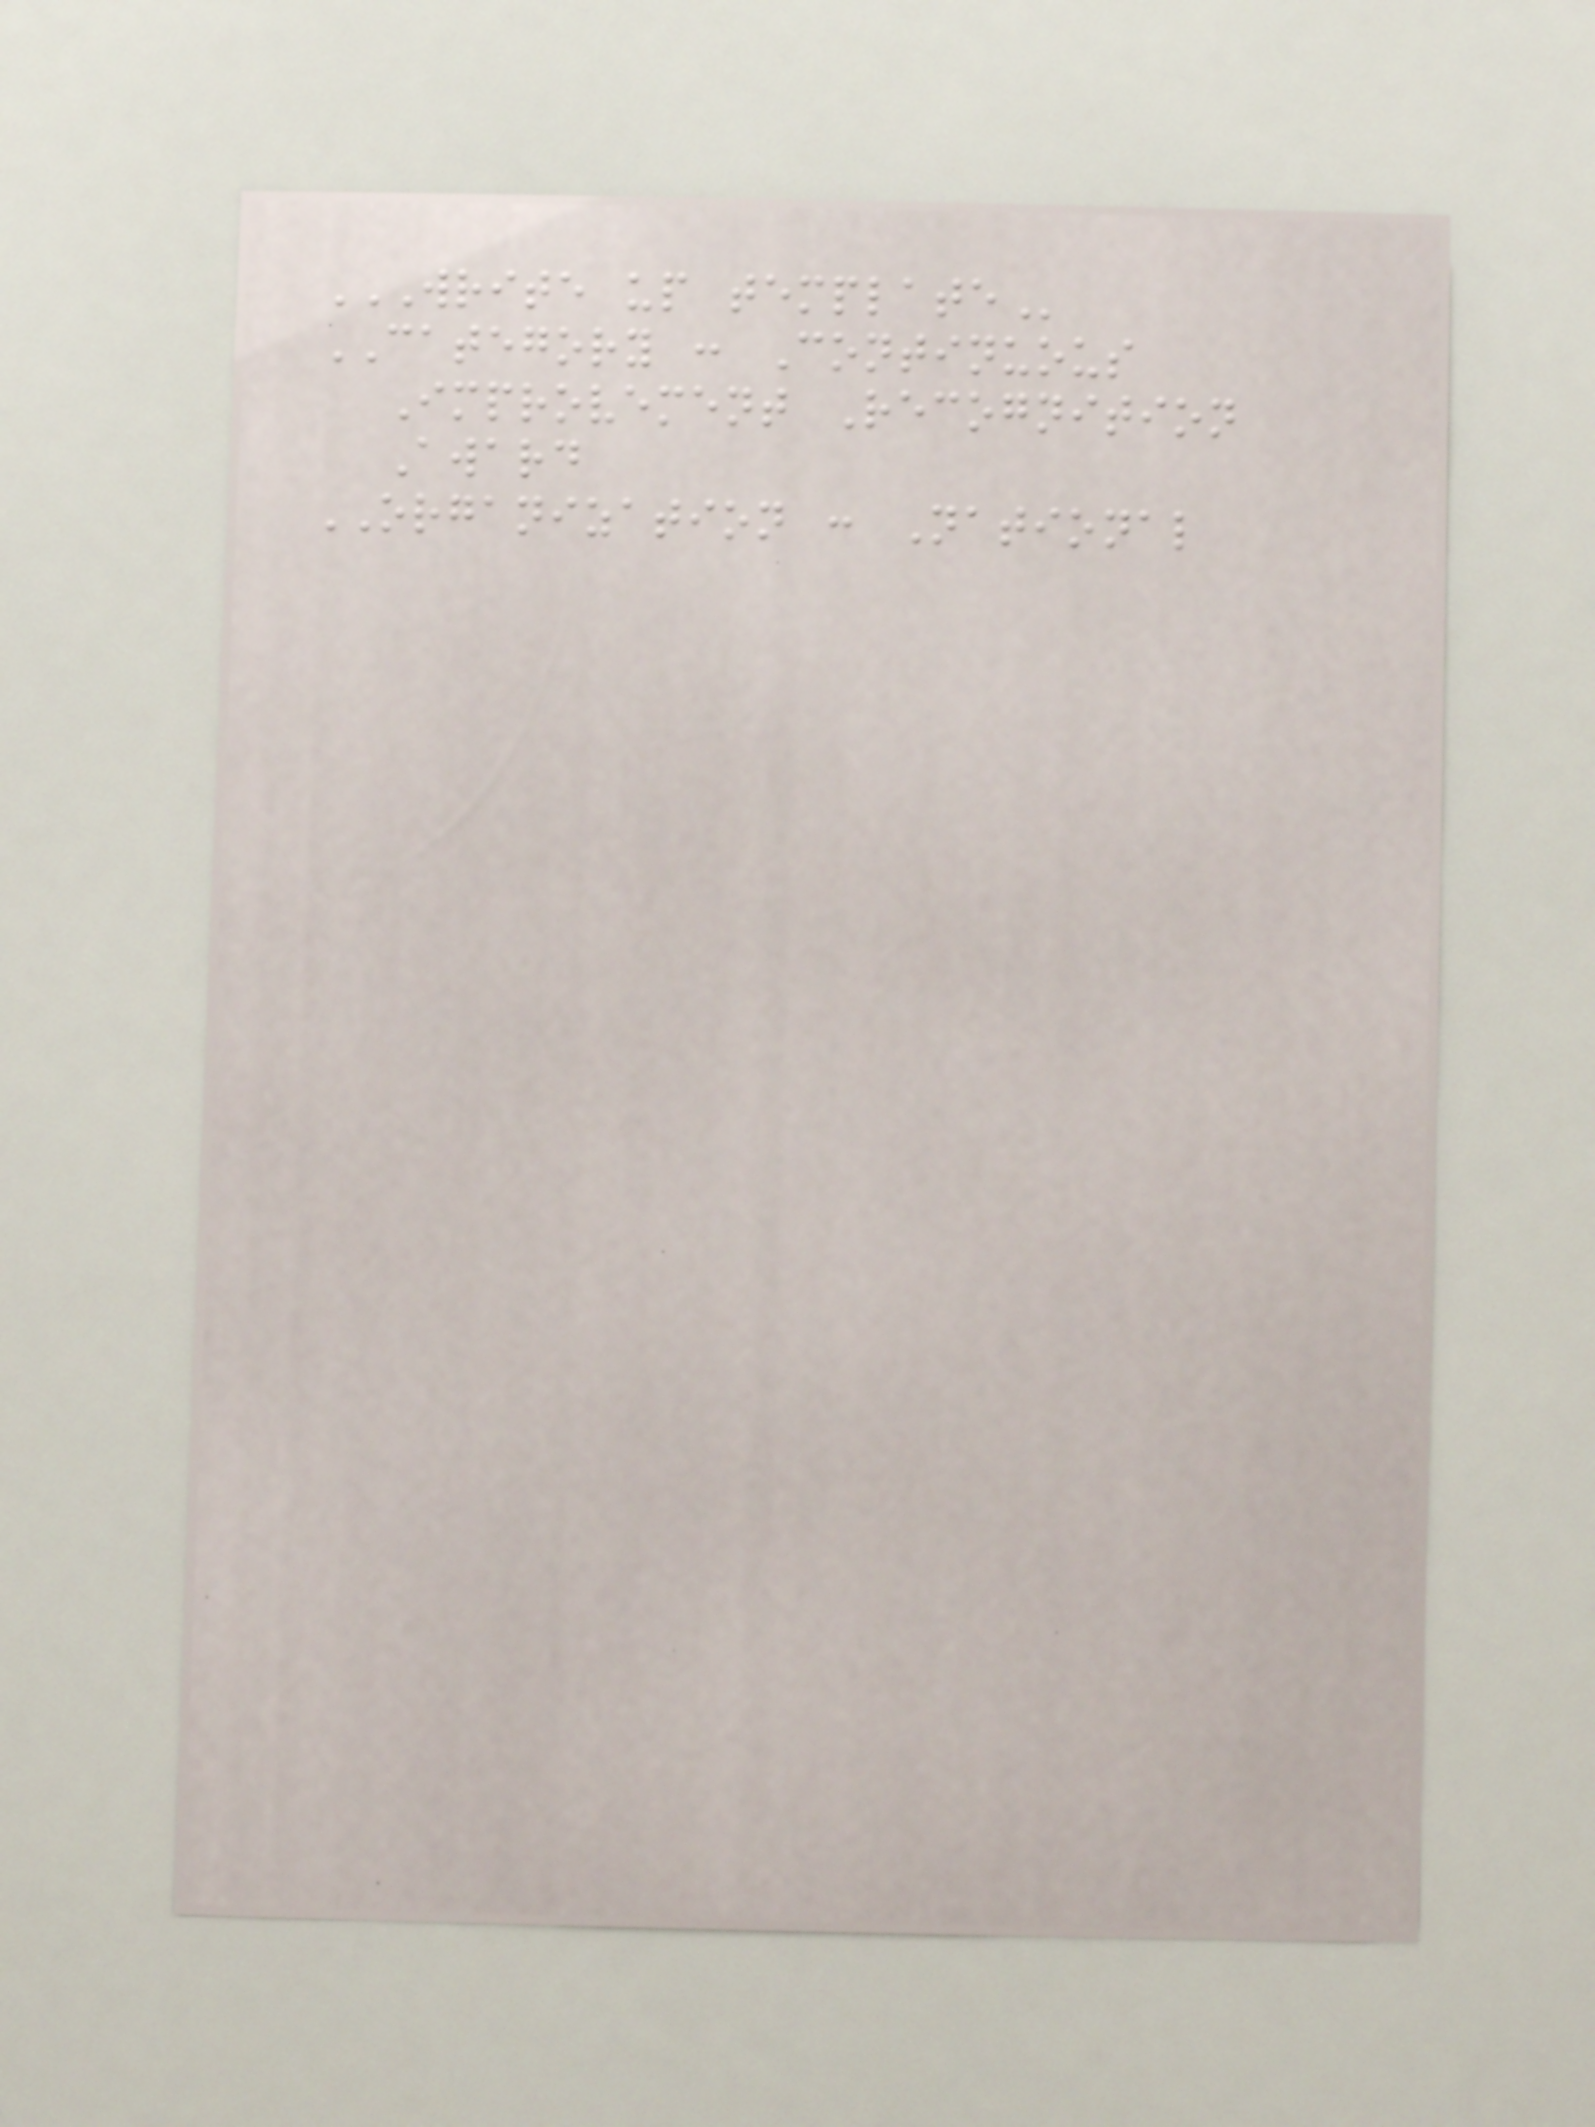WRITE UP TEMPLATE
CATEGORY : Continuous
Improvement Recognition
Award
ORGANIZATION : National
